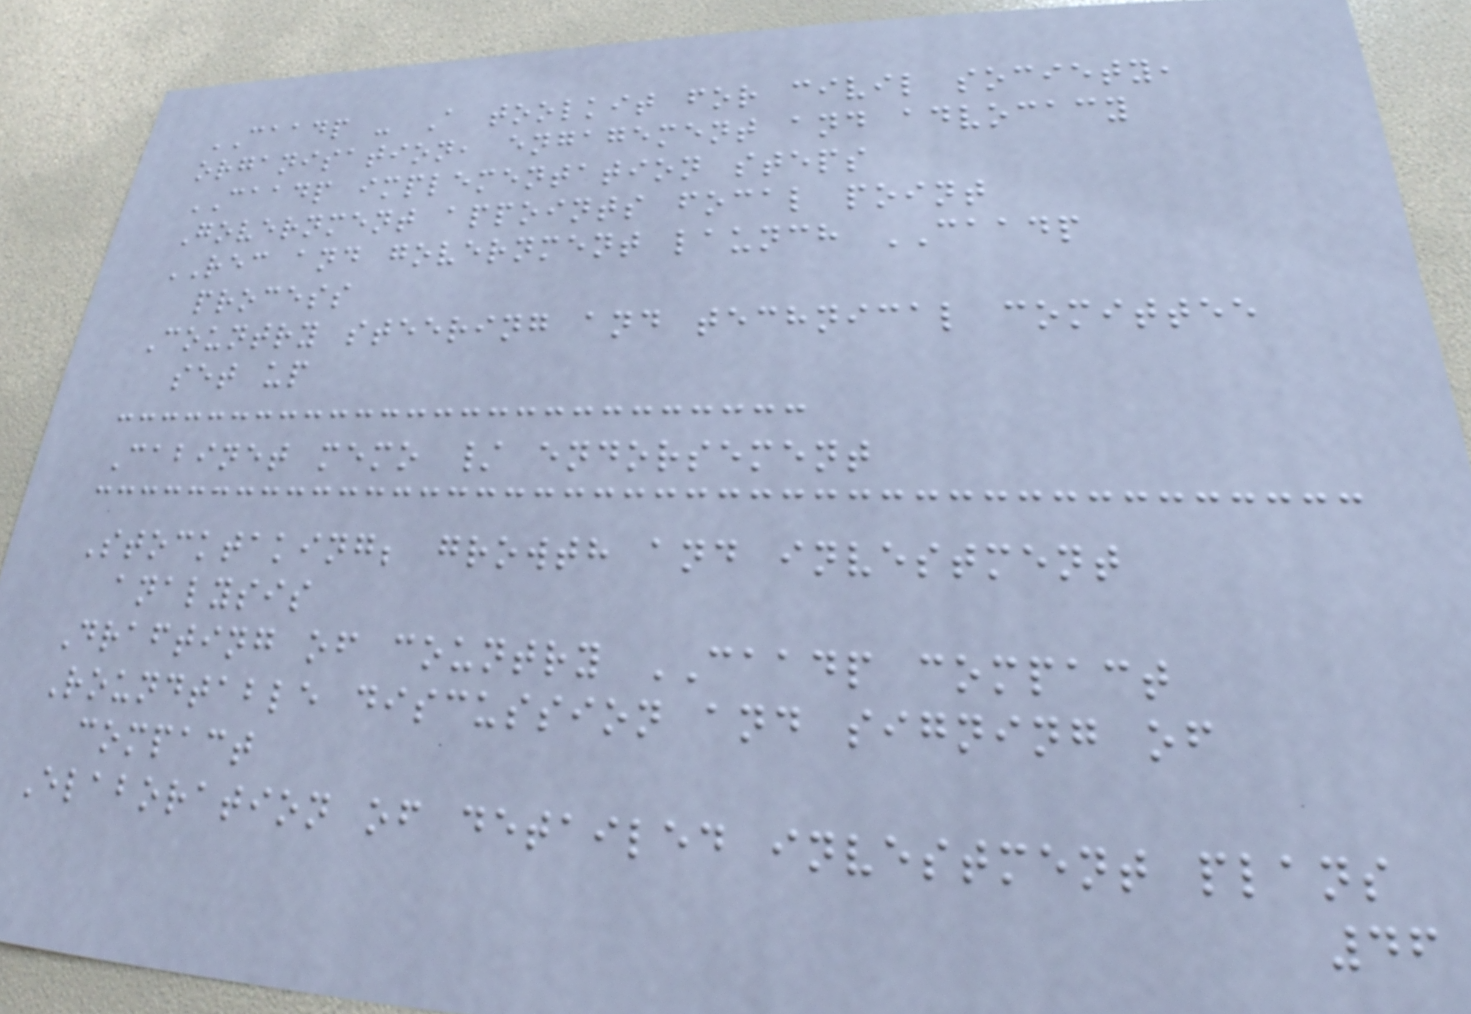CAADP - A toolkit for civil society,
organisation, engagement and advocacy
CAADP implementation steps
Government appoints focal point
REC and government launch CAADP
process
Country steering and technical comittee
set up
Cabinet memo / endorsement
Stocktaking; growth and investment
analysis
Drafting of country CAADP compact
Roundtable discussion and signing of
compact
Elaboration of detailed investment plans
46
